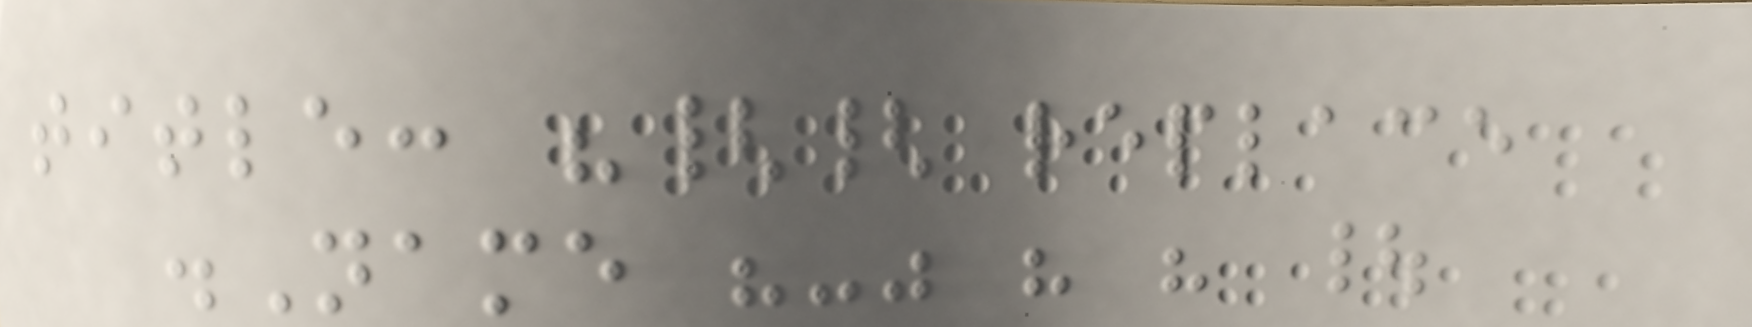title: "{{ replace
.Name "-" " " |
